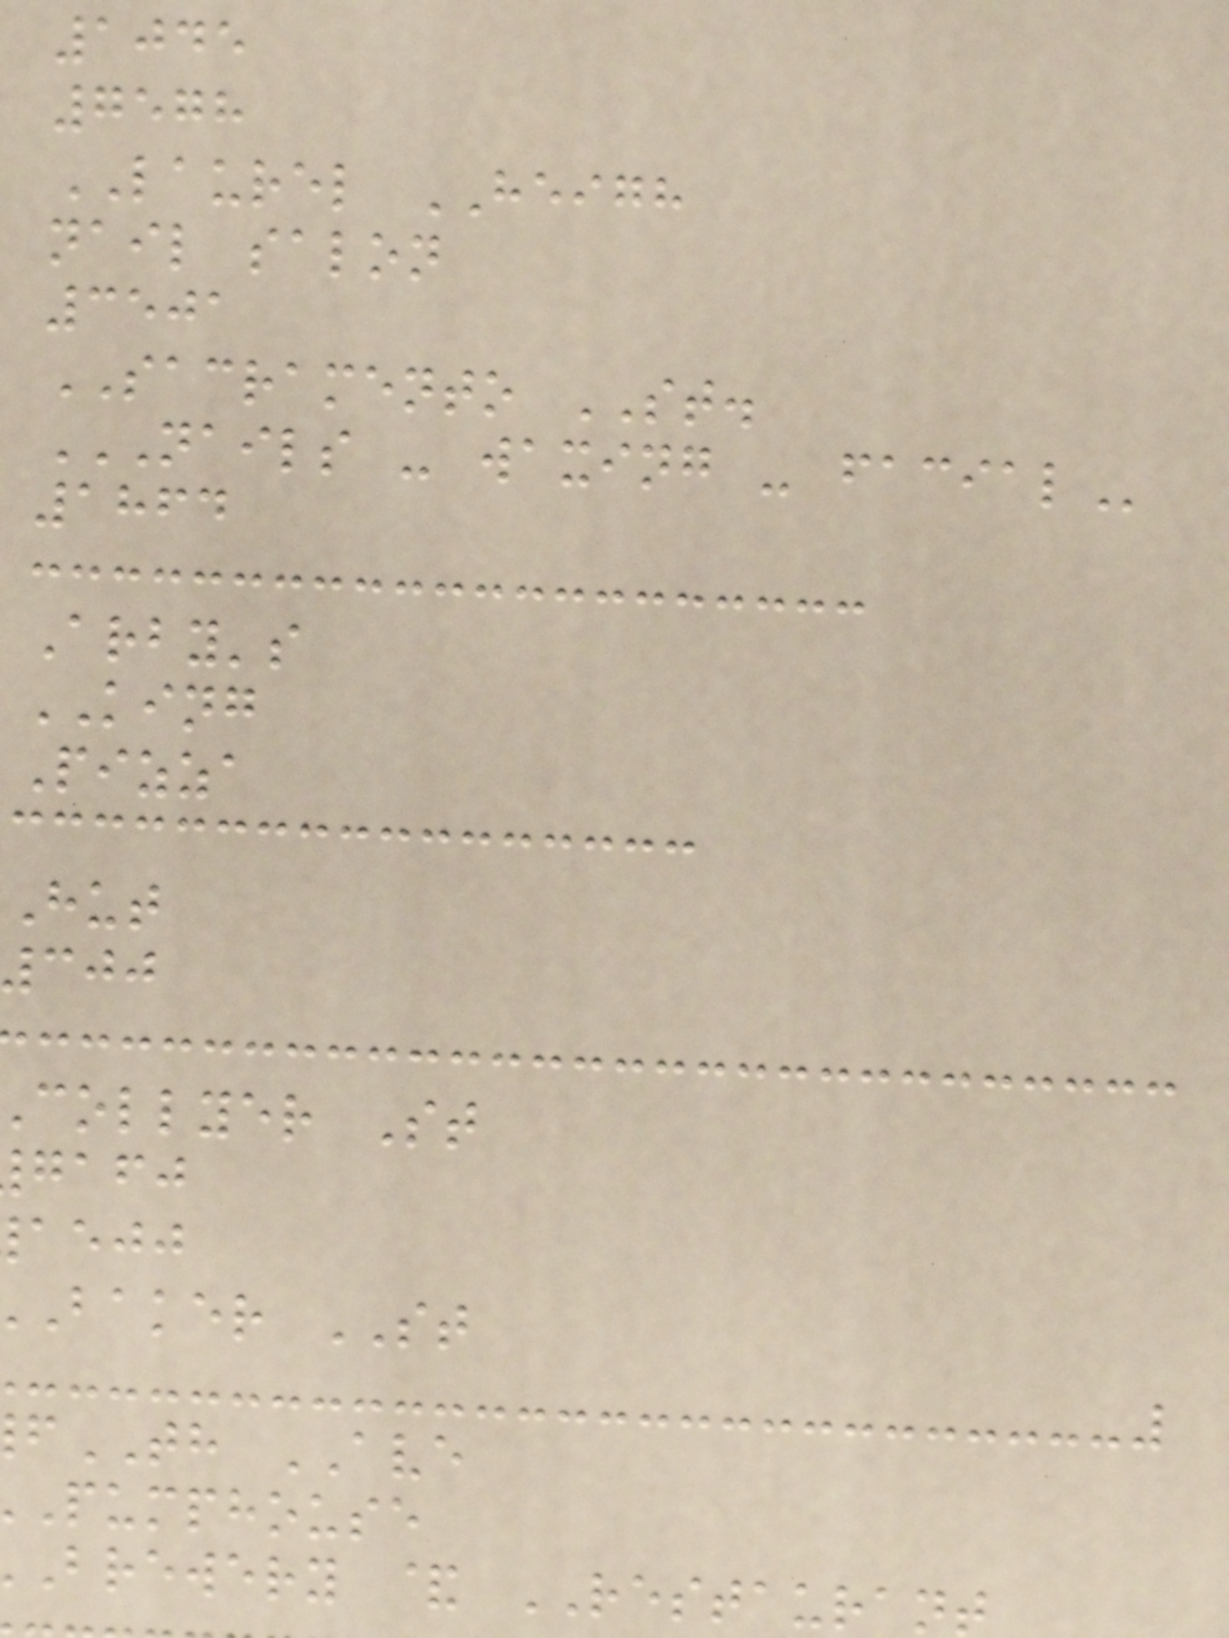1045
7578
LAUREL HEIGH
nail salon
3501
SACRAMENTO ST.
NAILS - WAXING - FACIAL
1864
Arby's
KING
Pizza
Hut
collyer St
gafj
aejj
baker ST
TH AVE
pumphouse
brewery & RESTAURANT
